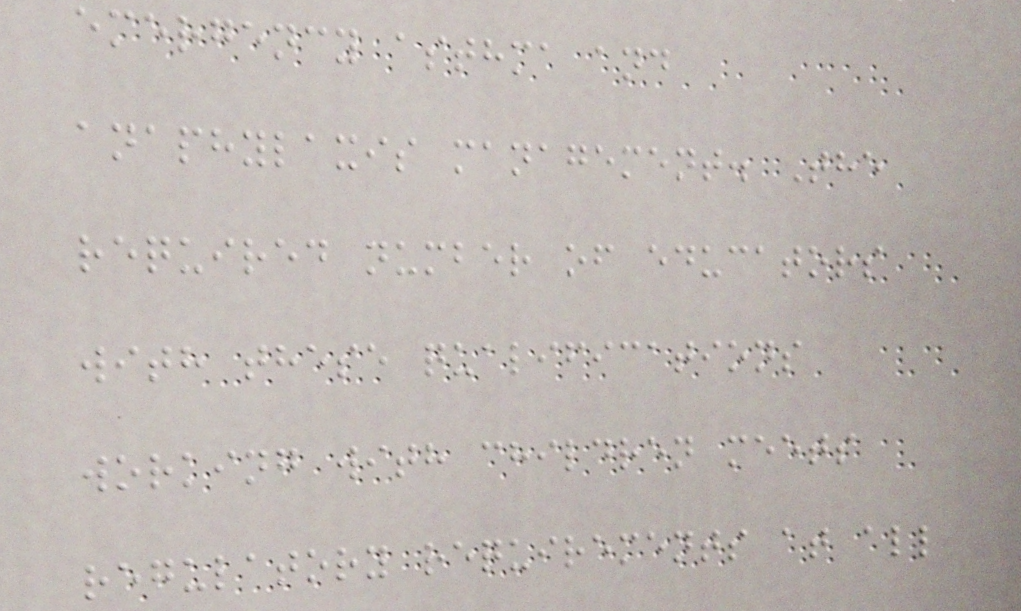emergency asthma and
anaphylaxis management. The
required number of educators
with these qualifications
working with children meets
regulatory requirements at all
